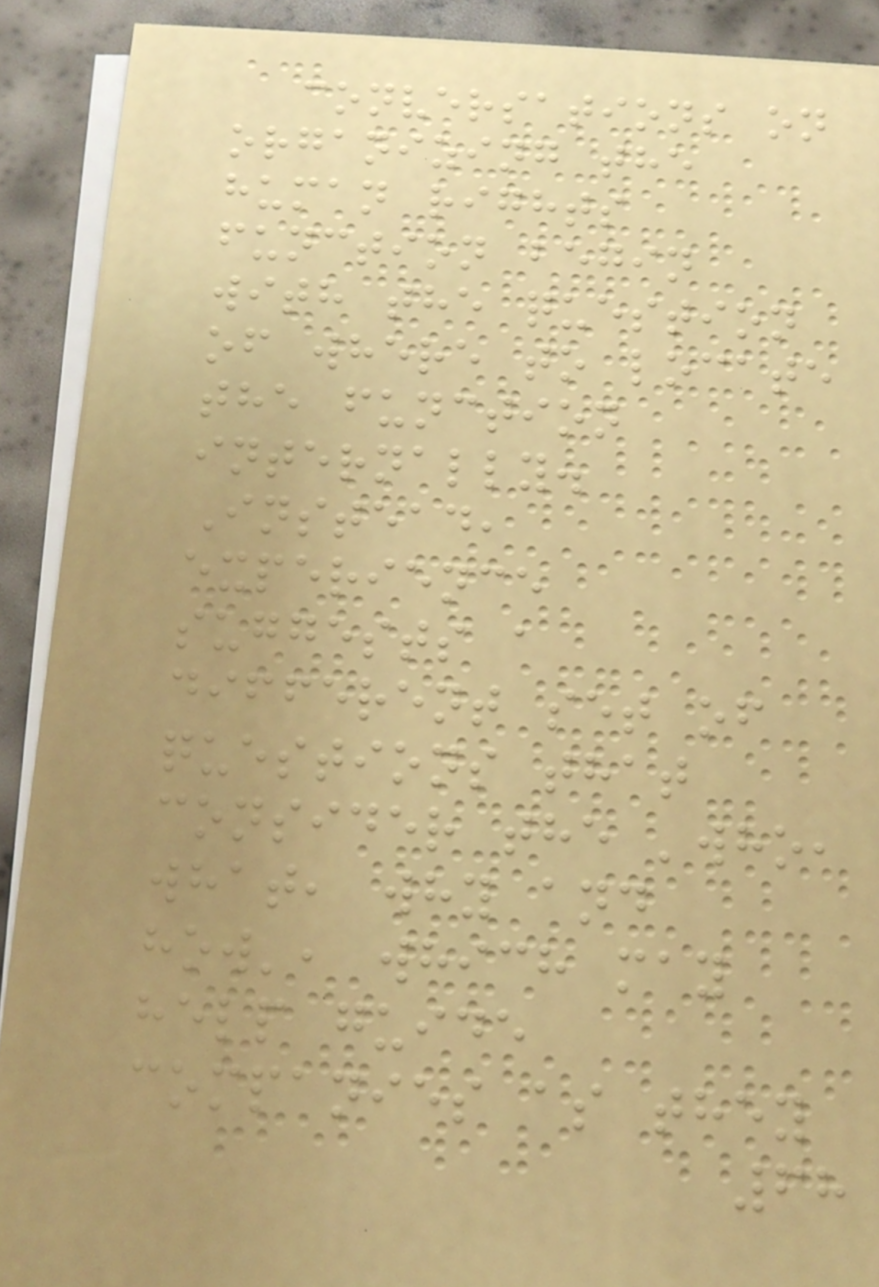conversations on
organizing the
human rights
function begin
with the question
of where to locate
the function
internally.
Instead,
experience
suggests a
different set of
questions that
consider the 'who,
what, why and
how', which may
help guide
companies as they
68
